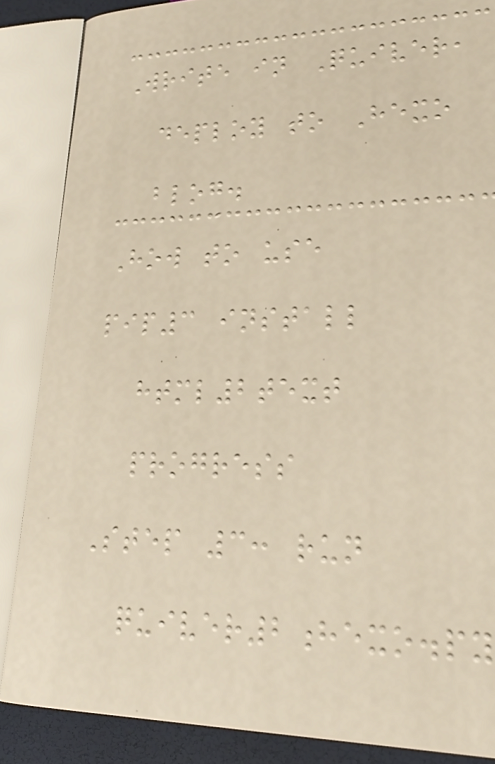Write in Quiver,
deploy to Hexo
blog.
How to use
pip3 install
html2text
progress
Step 3: run
quiver2hexo.py
